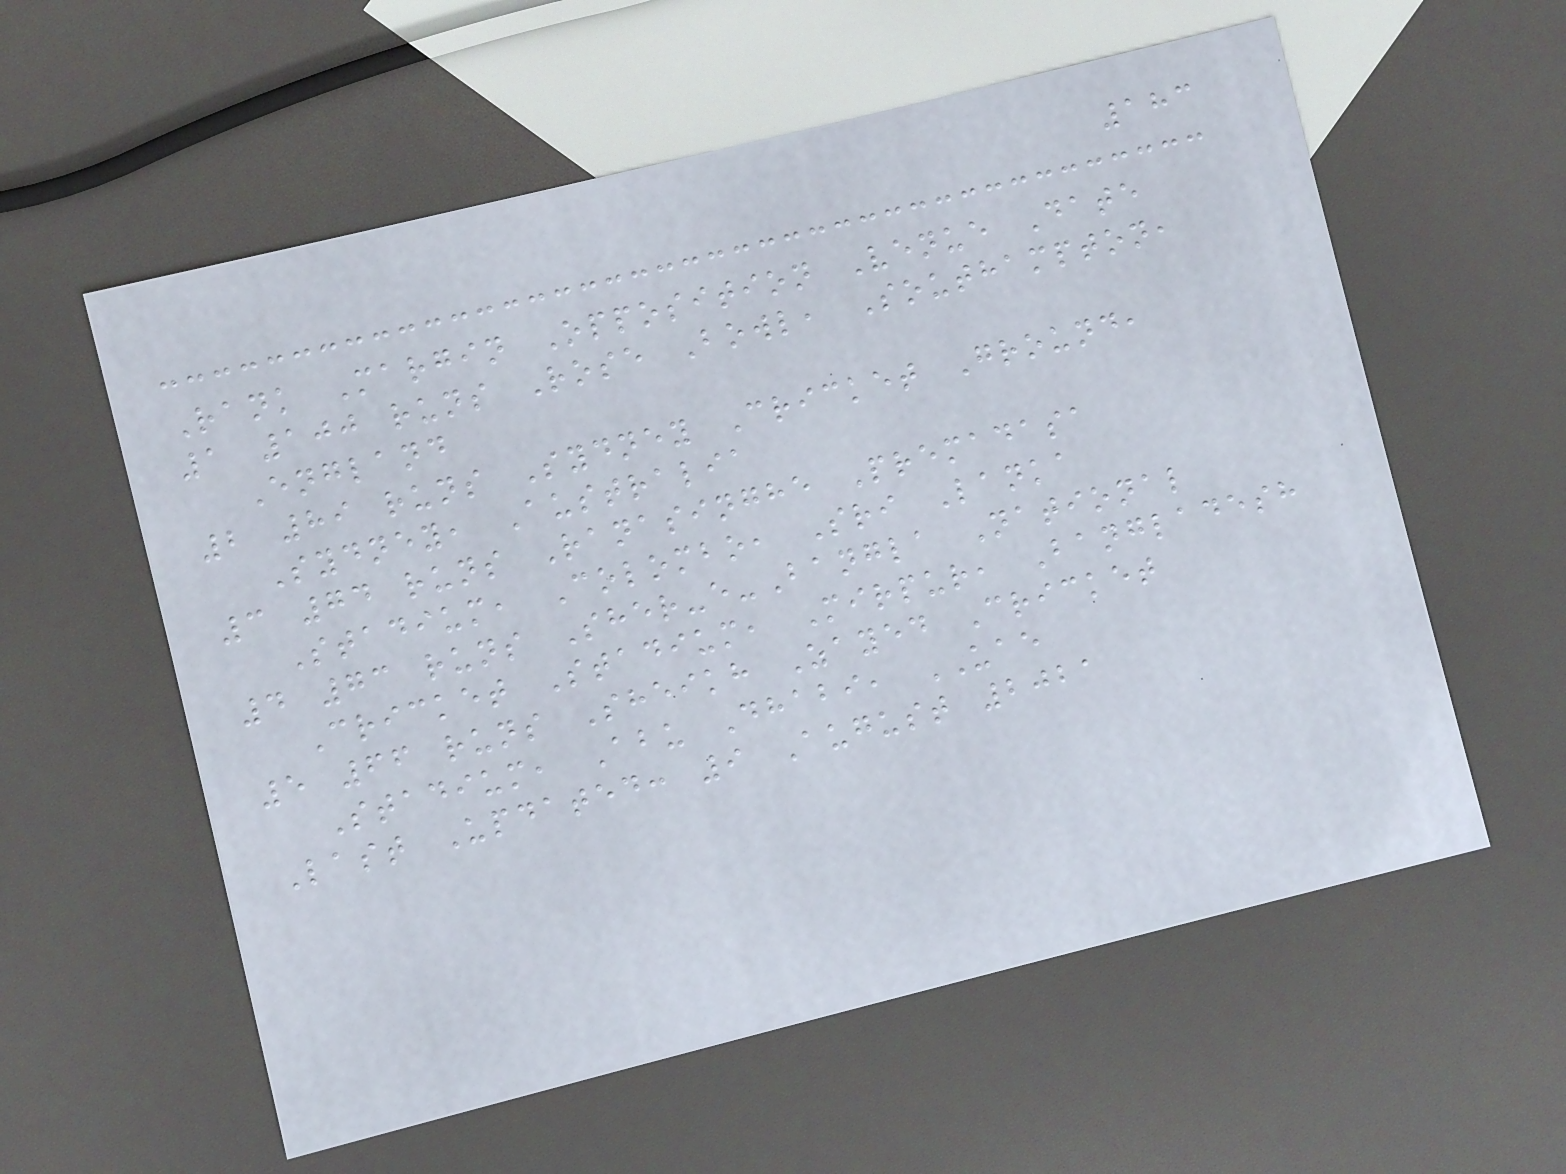183
Rank Margin Opposition Venue Date
1 100 runs Rose Bowl, Southampton,
England
2 89 runs Sydney Cricket Ground,
Sydney, Australia
3 74 runs Ranasinghe Premadasa
Stadium, Colombo, Sri Lanka
4 73 runs Sher-e-Bangla National
Cricket Stadium, Mirpur, Bangladesh
5 66 runs Sheikh Zayed Cricket
Stadium, Abu Dhabi, UAE
Last Updated: 9 August 2021
